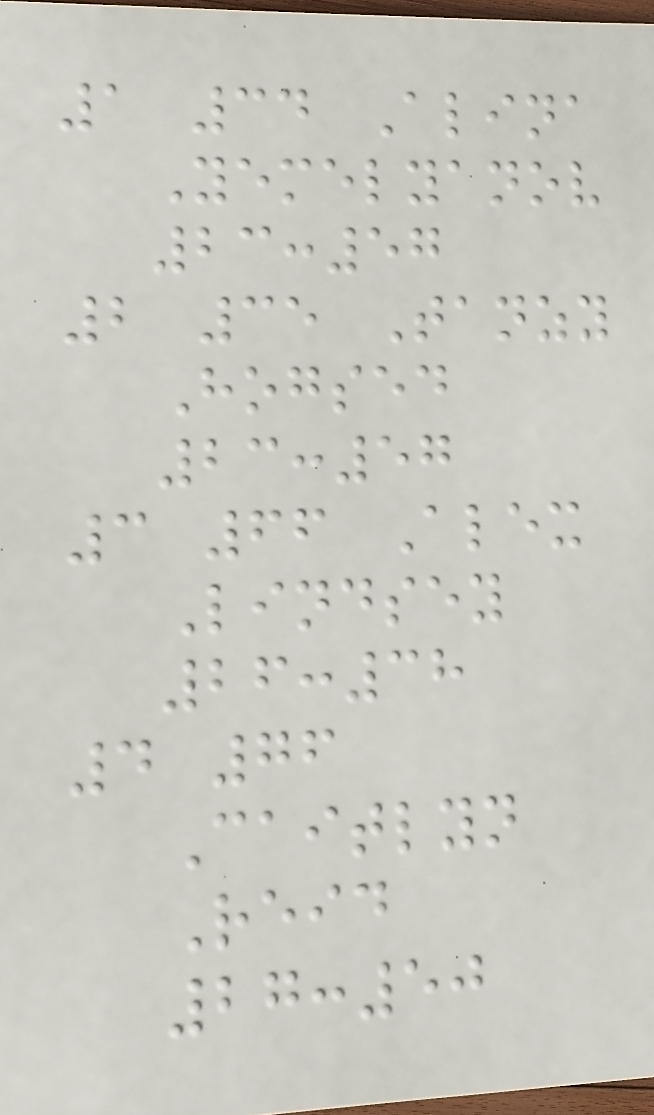1 34 Alina
Yemelyanov
23:57
2 35 Tanzy
Hogsed
23:57
3 66 Alex
Lindsey
26:38
4 76
Caitlyn
Reid
27:50
